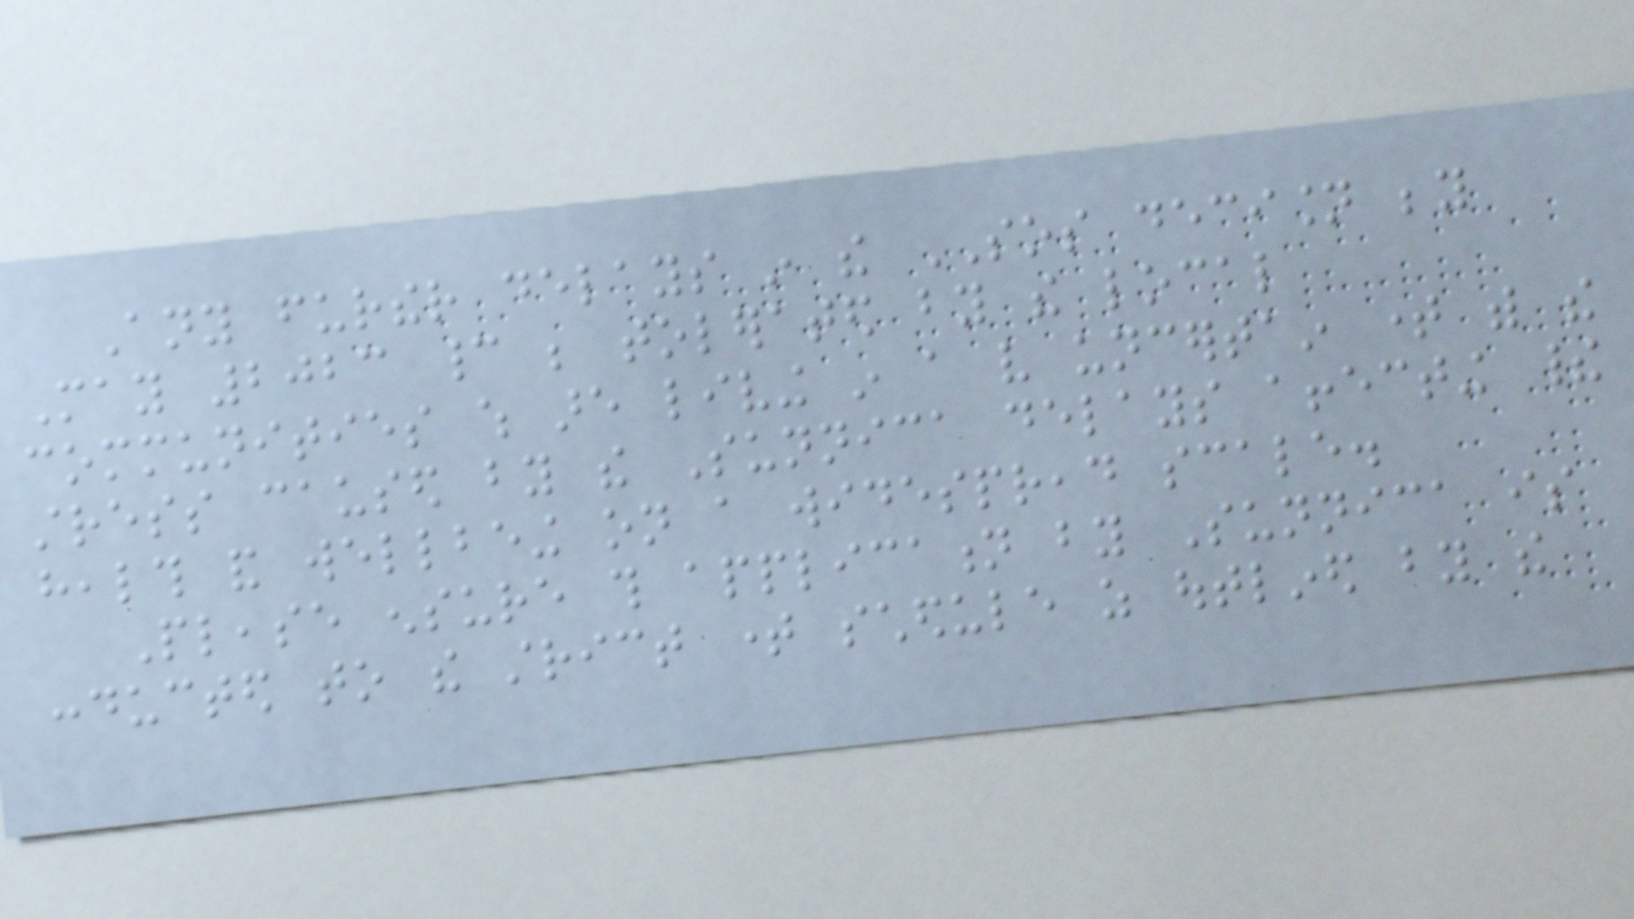Any further delays in the SOS decision beyond
May 2023 cannot be tolerated by the local
communities which are living in a very uncertain time with the
stress caused by the Sunnica delays affecting their
health and wellbeing on a widespread scale.
Please ensure this application by Sunnica is
conducted to the strict time schedule as outlined by the
